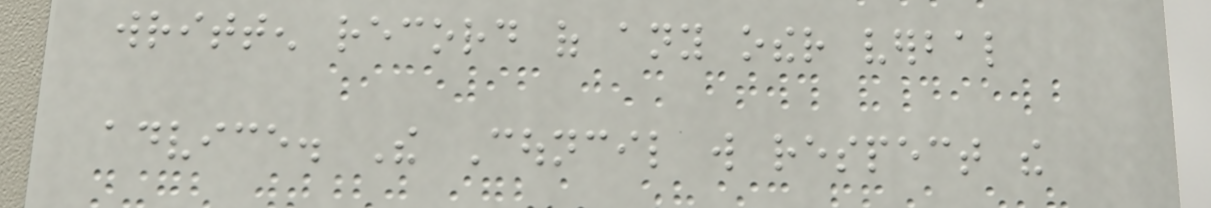written record of any other verbal
advice. The Council will respect the
